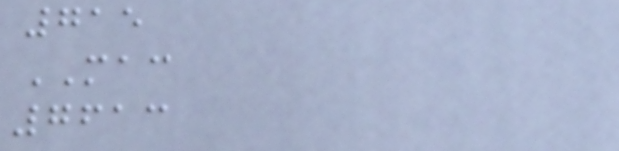715
MAC
7613
